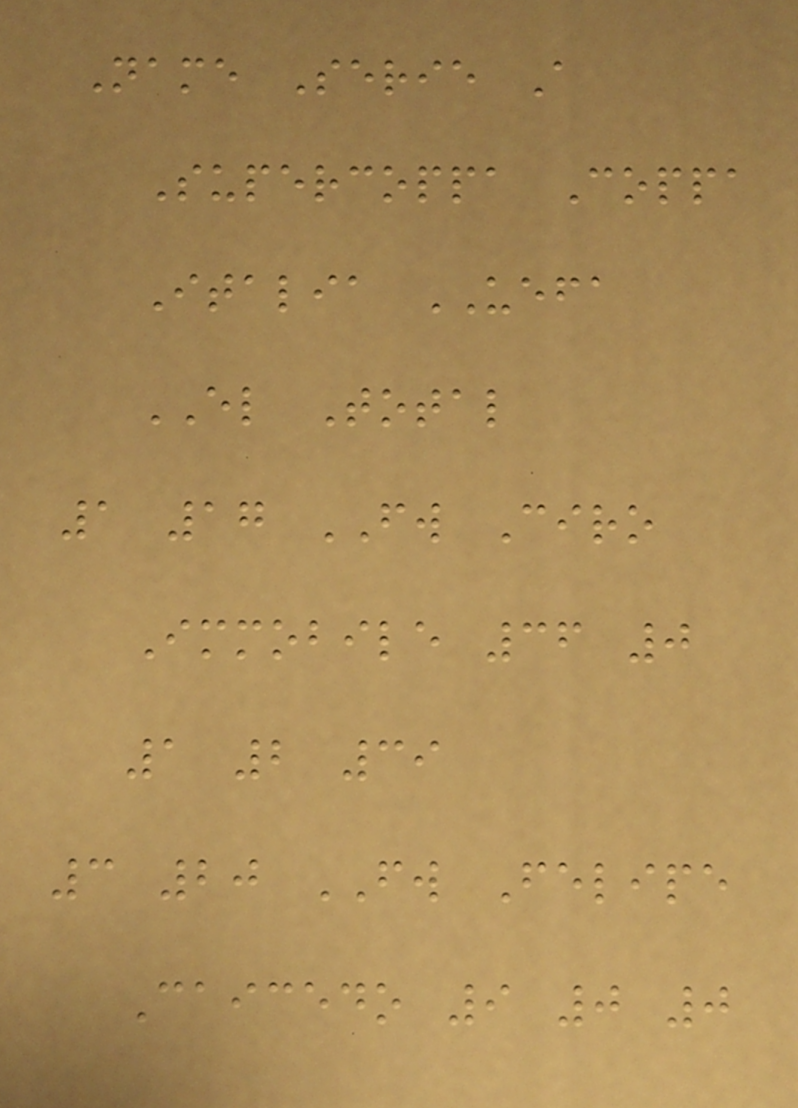Name Serie A
Supercoppa Coppa
Italia UEFA
EL Total
1 17 FW Ciro
Immobile 36 0
1 2 39
3 20 FW Felipe
Caicedo 9 0 0
